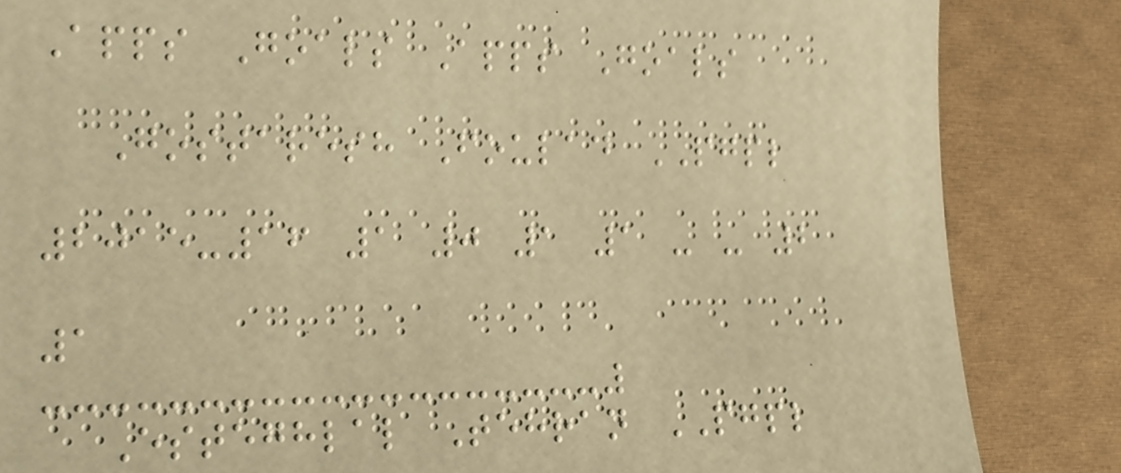Apps Goals Apps Goals
Gostaresh Foulad PGPL
2015-16 1 0 1 1 - - 2
1
Esteghlal Tehran PGPL
